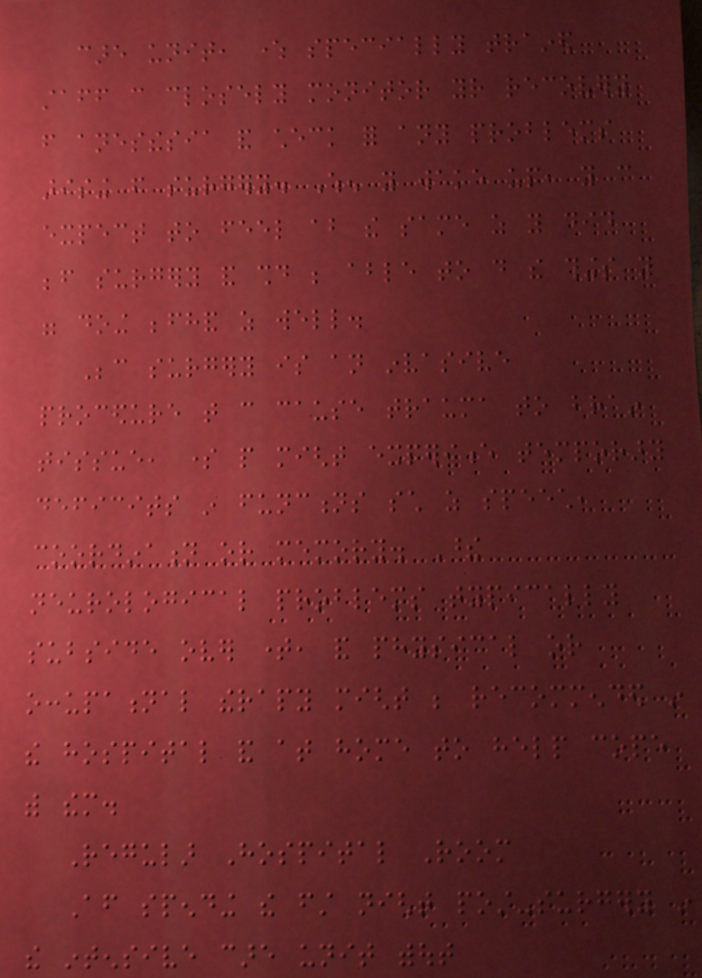care unit, where specially trained
staff can closely monitor your recovery
from anesthesia and check for any problems
arising from surgery. When you wake up, you can
expect to feel about the same as you did
before surgery and should be able to do the things you
were doing beforehand as well.
Because surgery is an invasive
procedure that can cause trauma to brain
tissue, some people might experience temporary
deficits in functions such as speech,
coordination or memory. These
neurological problems typically
subside over time, and physical or
occupational therapy might be recommended in
the hospital and at home to help cope
with them.
Regular Hospital Room
After spending the first night post-surgery in
the intensive care unit without
